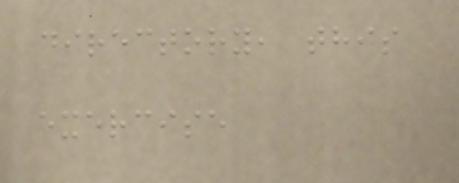directory, this
exercise
